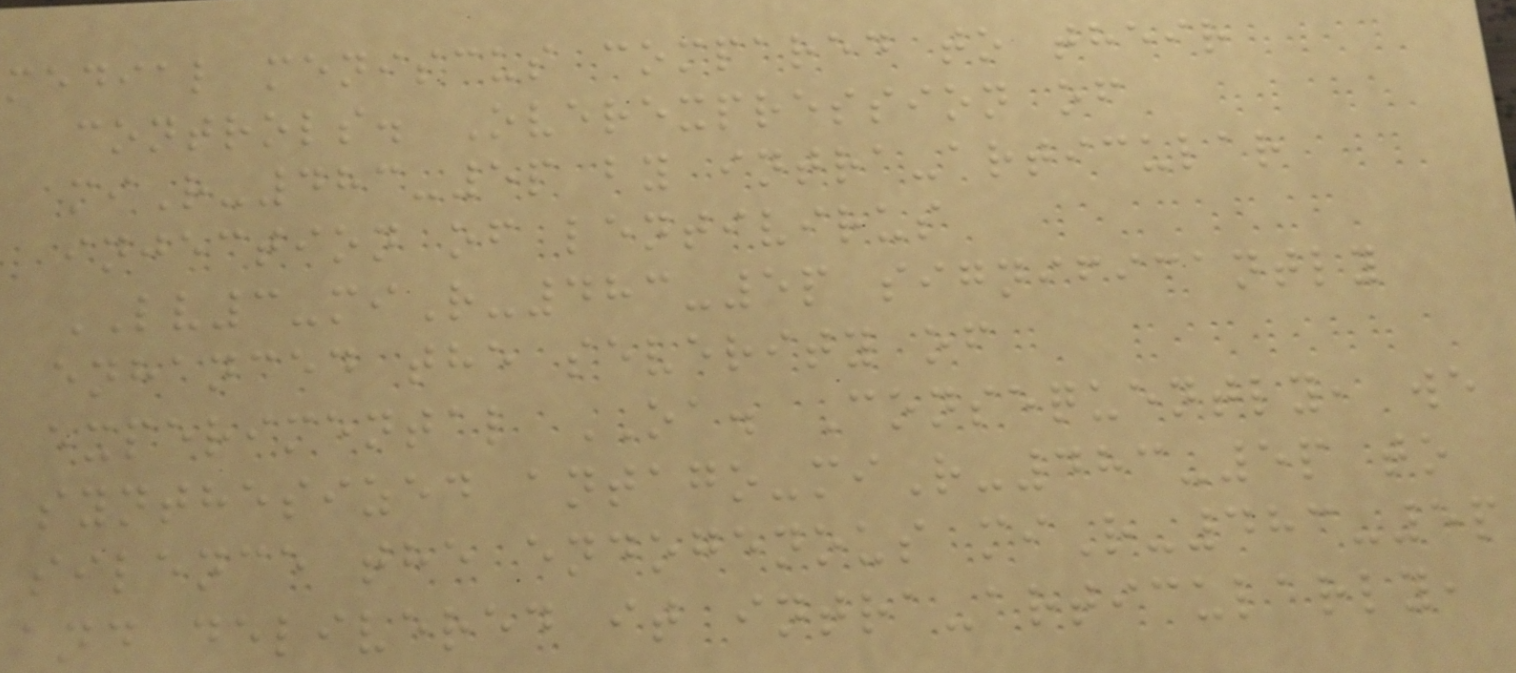medial meniscus compared to their
controls. Overexpression of
miR-483-5p by intra-articular
injection of lentivirus
LV3-miR-483-5p significantly
enhanced the severity of
experimental OA. Consequently, we
synthesized antago-miR-483-5p to
silence the endogenous miR-483-5p
and delivered it intra-articularly,
